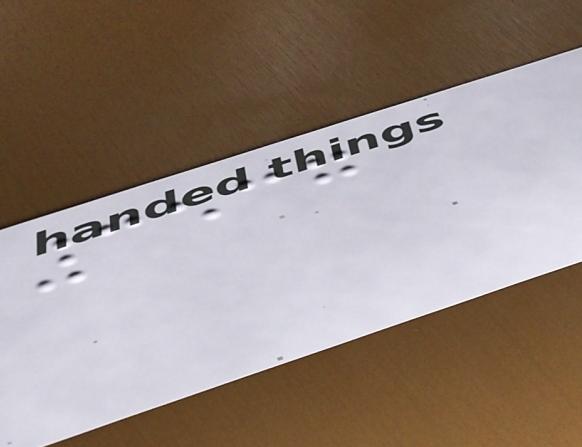3537
